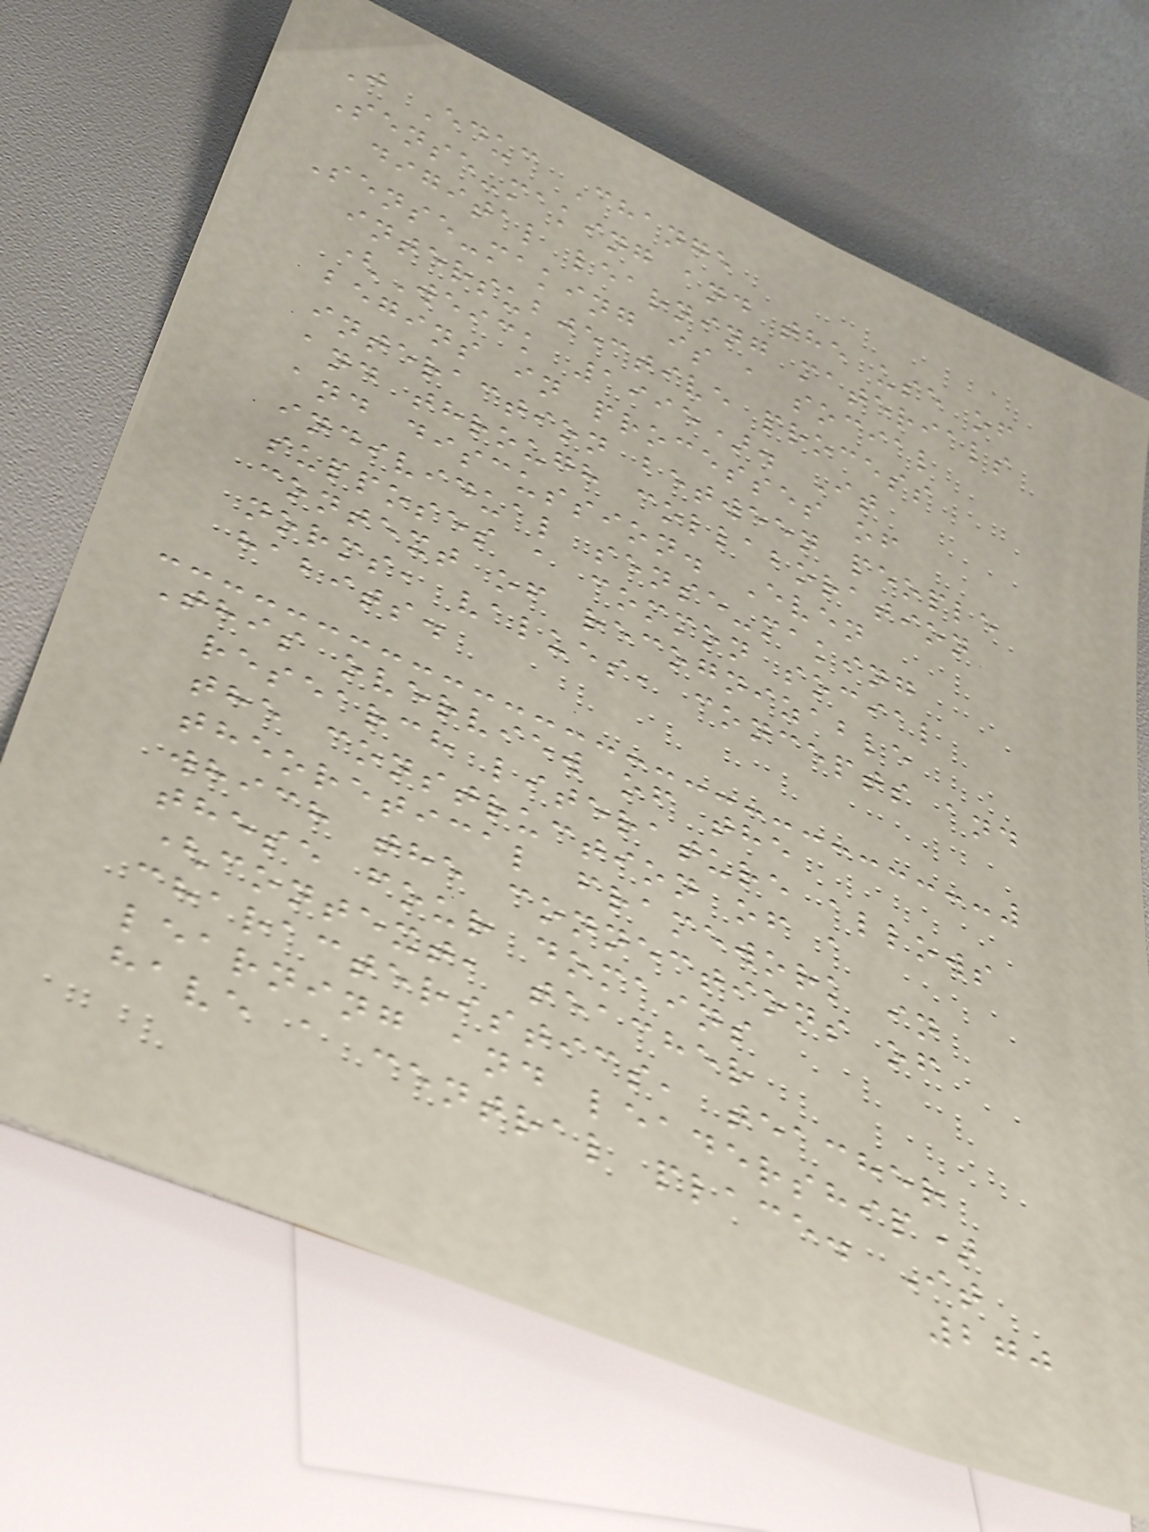J Educ Change
Sense-making and the use of
digital learning materials
Sense-making is a social
intersubjective process
(Weick 1995). It
begins in processes of
interaction between people
and through collaboration
and discussion. Even
individual sense-making
supposes a common social
context of recognizable
norms, values, concepts and
habits.
This overview of the
research literature allows
the construction of a
theoretical framework in
which the connections of
these four domains
(context, teacher
characteristics, teacher
learning and leadership)
have a central place. It
270
